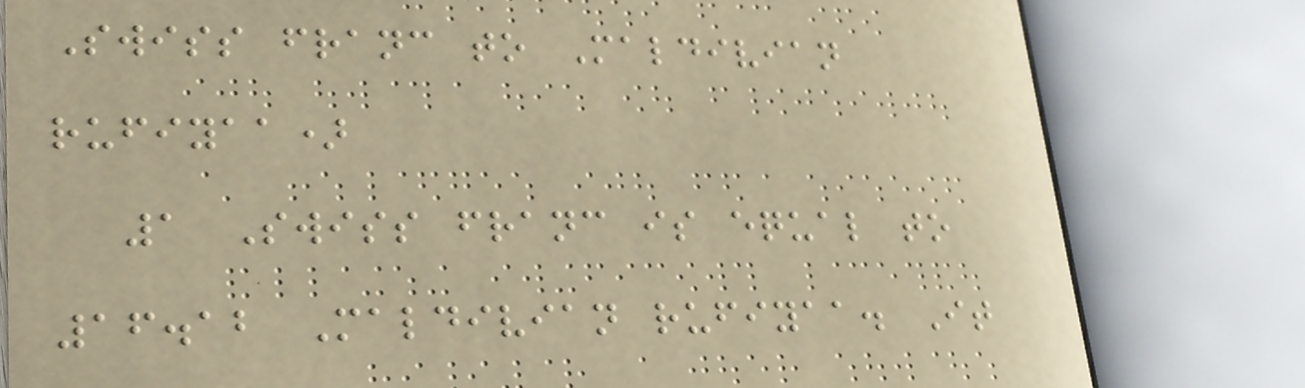Swiss franc to Maldivian
rufiyaa)
1 Swiss franc is equal to
16.12 Maldivian rufiyaa. It
